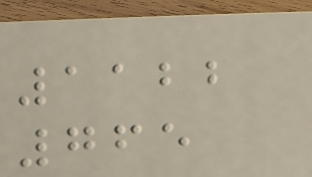1122
765
